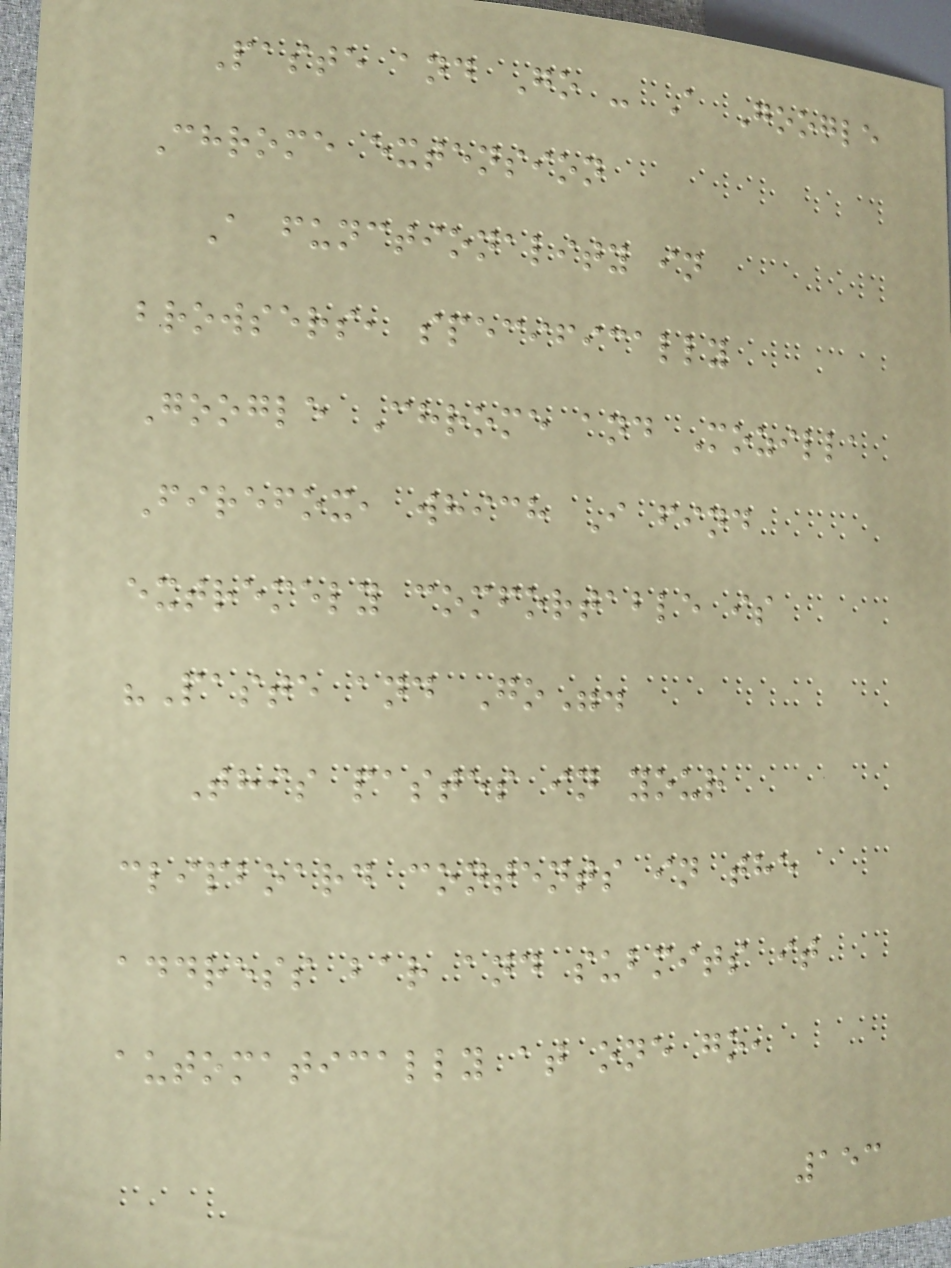Paste and Go - A Google
Chrome extension
A functionality in
browsers, specifically
Google Chrome and Mozilla
Firefox, which I find
extremely comfortable is
"Paste and Go".
This pastes in your
clipboard contents in the
address bar and submits it
automatically at one go,
153
